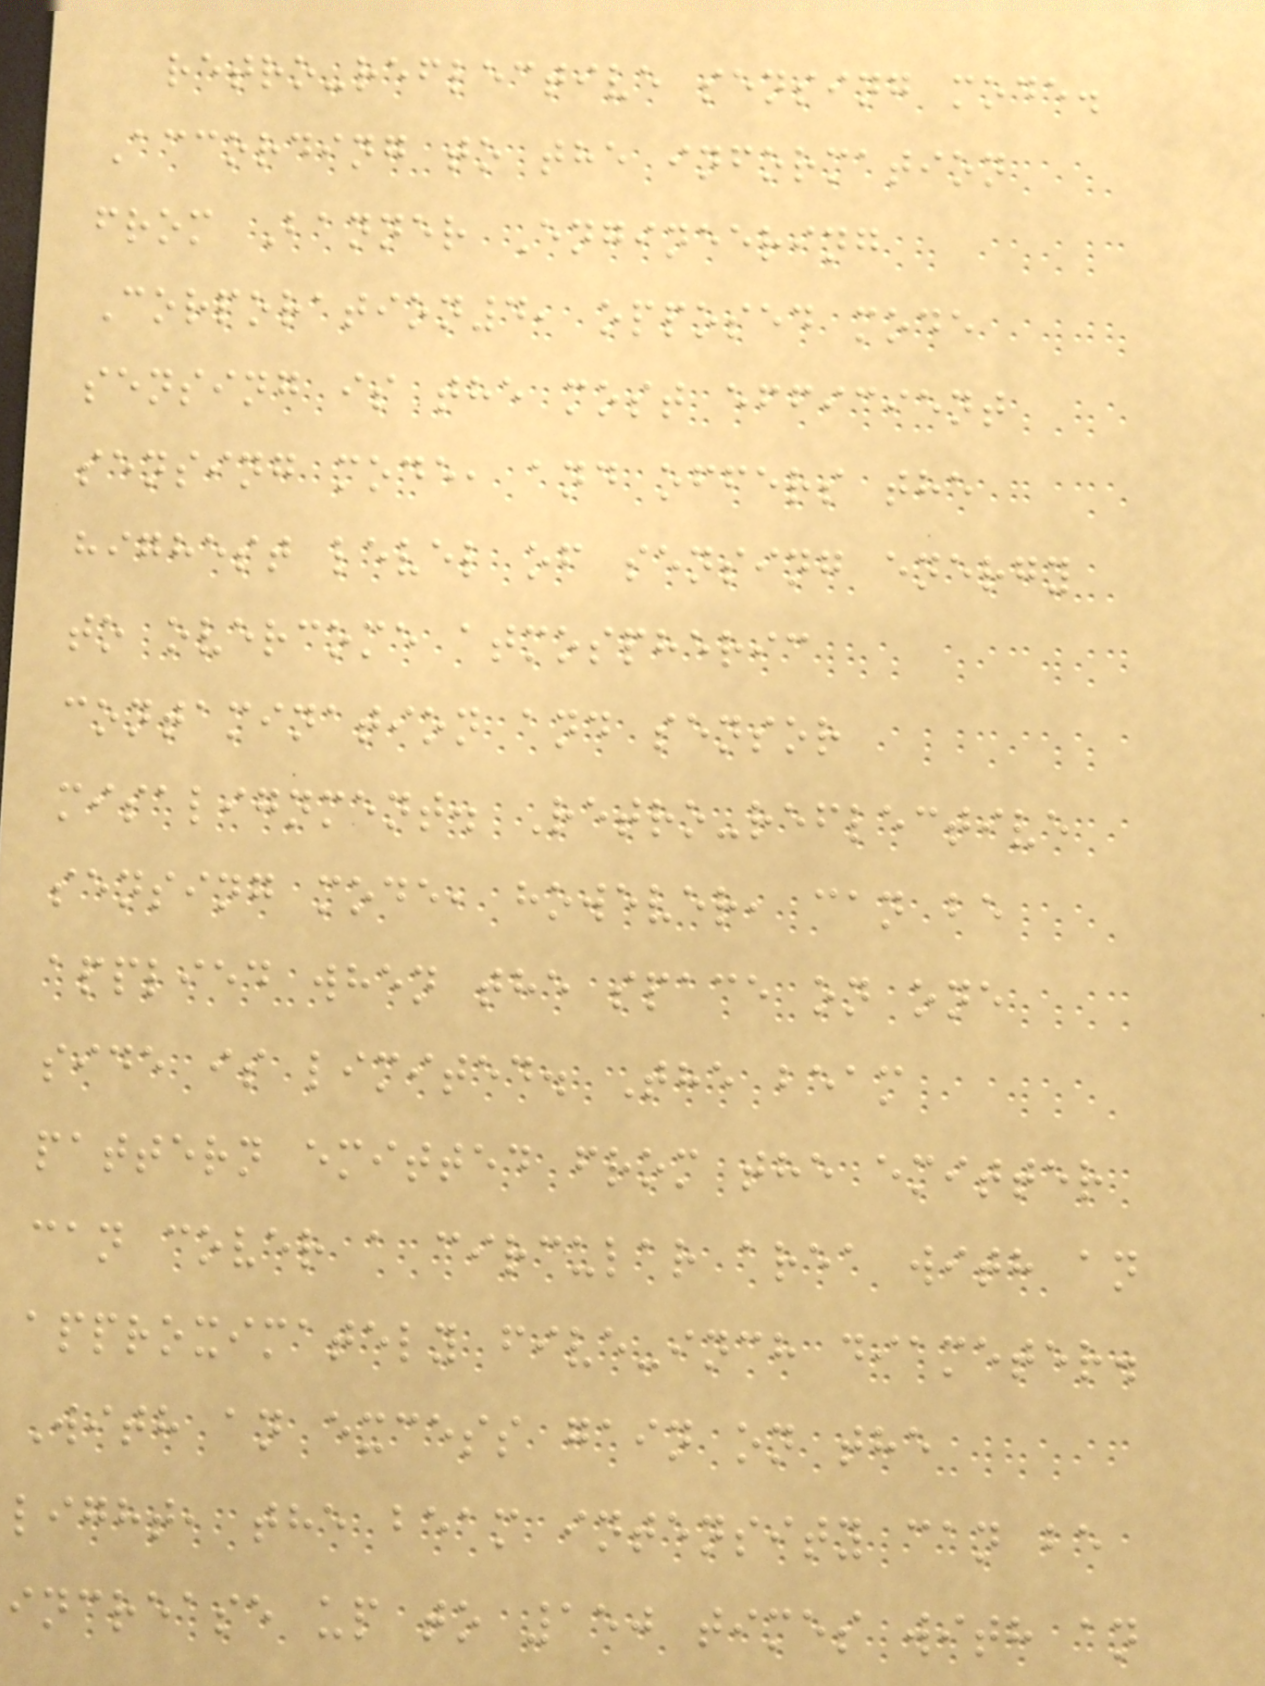retro-reflective sensing mode.
According to the information
from Banner Engineering
Corporation4, opposed mode
sensing is the most efficient
sensing mode, and offers the
highest level of sensing energy
to overcome atmospheric
contamination and sensor
misalignment. Retro-reflective
sensing mode, however, can be
applied when the space on one
side is limited. The beam
pattern emitted from the emitter
can cover a circular area with an
approximately five-inch diameter.
With an excess gain on the
light, the beam intensity can be
increase up to 150 times with an
